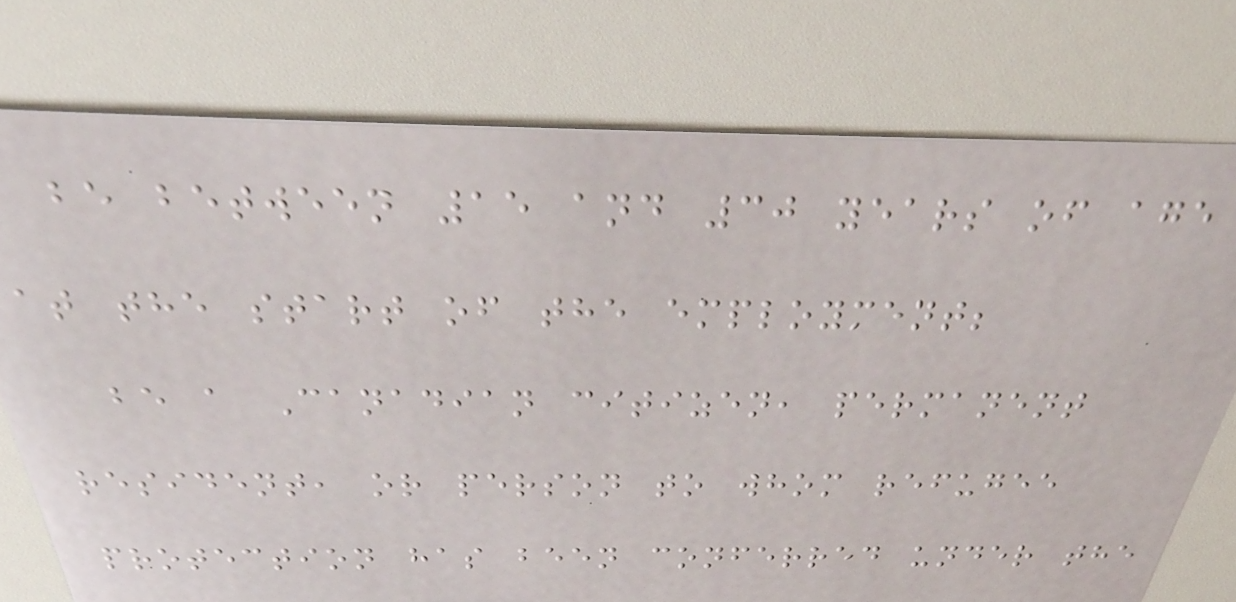be between 15 and 30 years of age
at the start of the employment;
be a Canadian citizen, permanent
resident, or person to whom refugee
protection has been conferred under the
